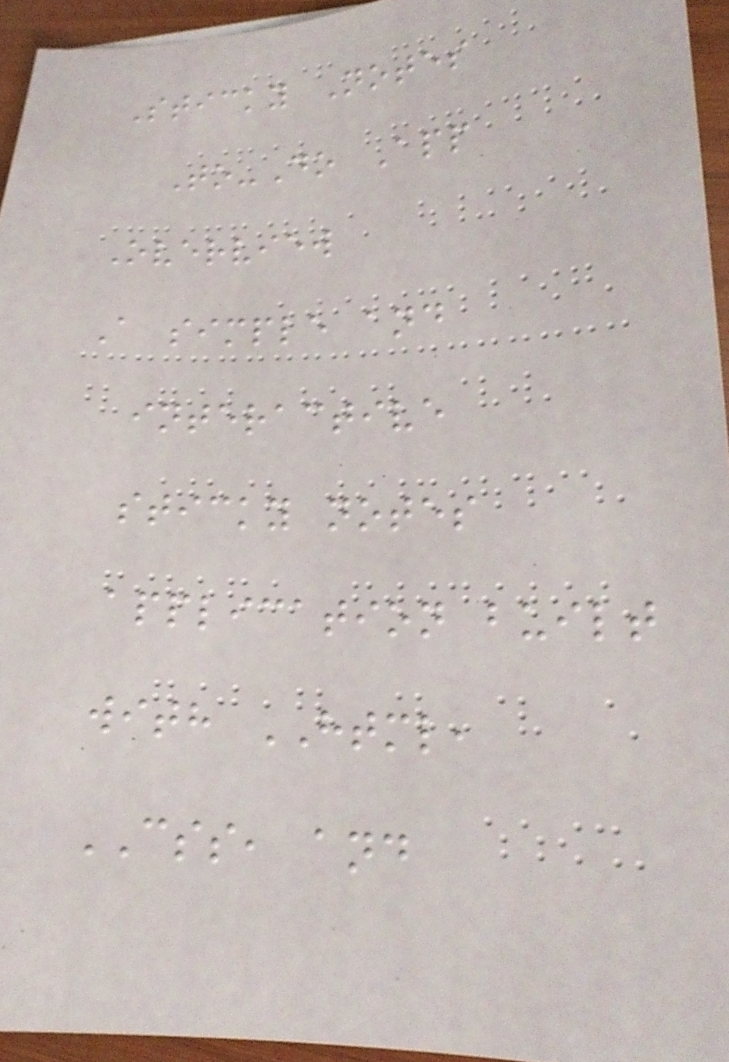Sticky Notes
To-Do App
Overview
A simple and
interactive
sticky notes
application built
with HTML,
CSS, and
